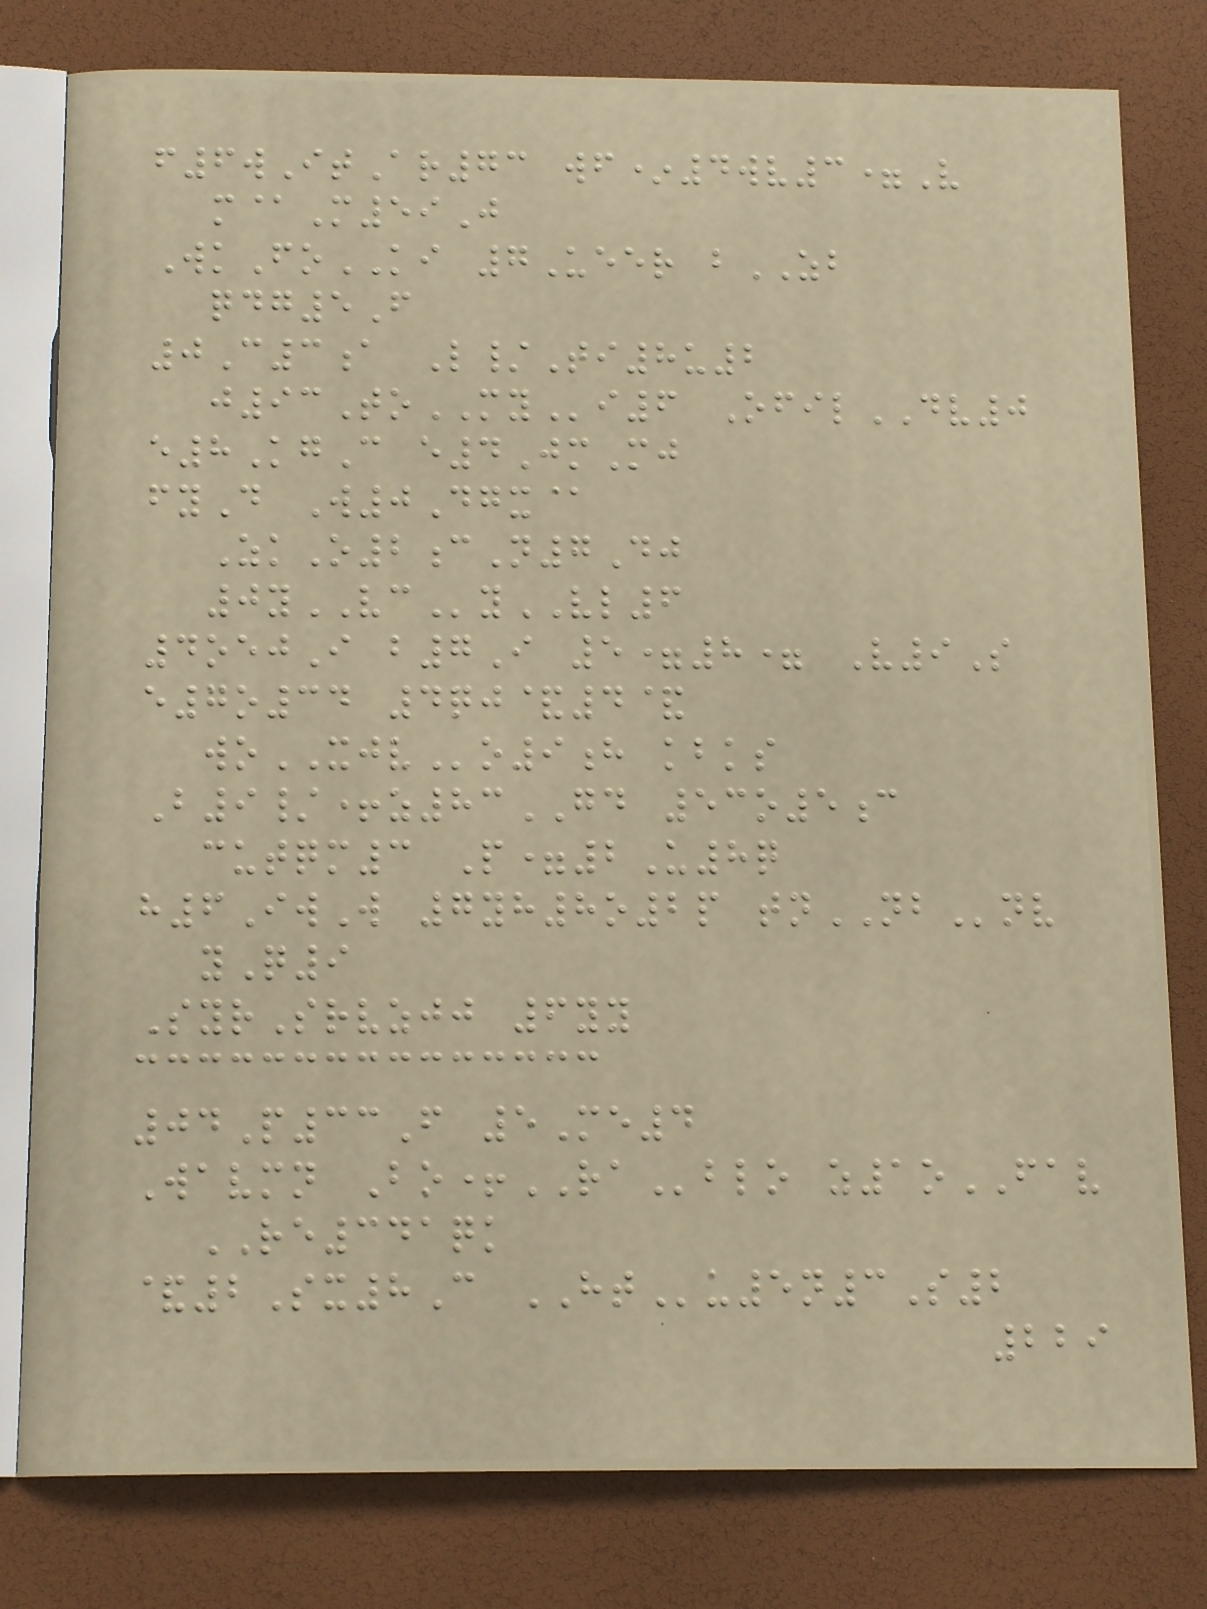f6wItAr73 wf*4wv3=V
m@M59J
WkFoKI 7Ueer bZB
qdg5F
0C3a L/Ti8u2
j93ToMYi6 OfilDV0
e8KgC e4JmMj
fyD W0Dgx@
ZkO2cN7Dj
0yVCyVL6
4oejI b7I 5=8= V9S
e7o34 4qj&4&
woXJVo9h kbks
B9/+z83GD 53o5c
cutqm3 P=2U8q
h6IwW 7yh8o2p tnNBnv
yQ9
SyrSrvzjj 6yy
04P33F 5Me4
Wavmn Bo+RAblo z1oFAV
RE341qk
&2Sx8C HTu5n3S2
229
